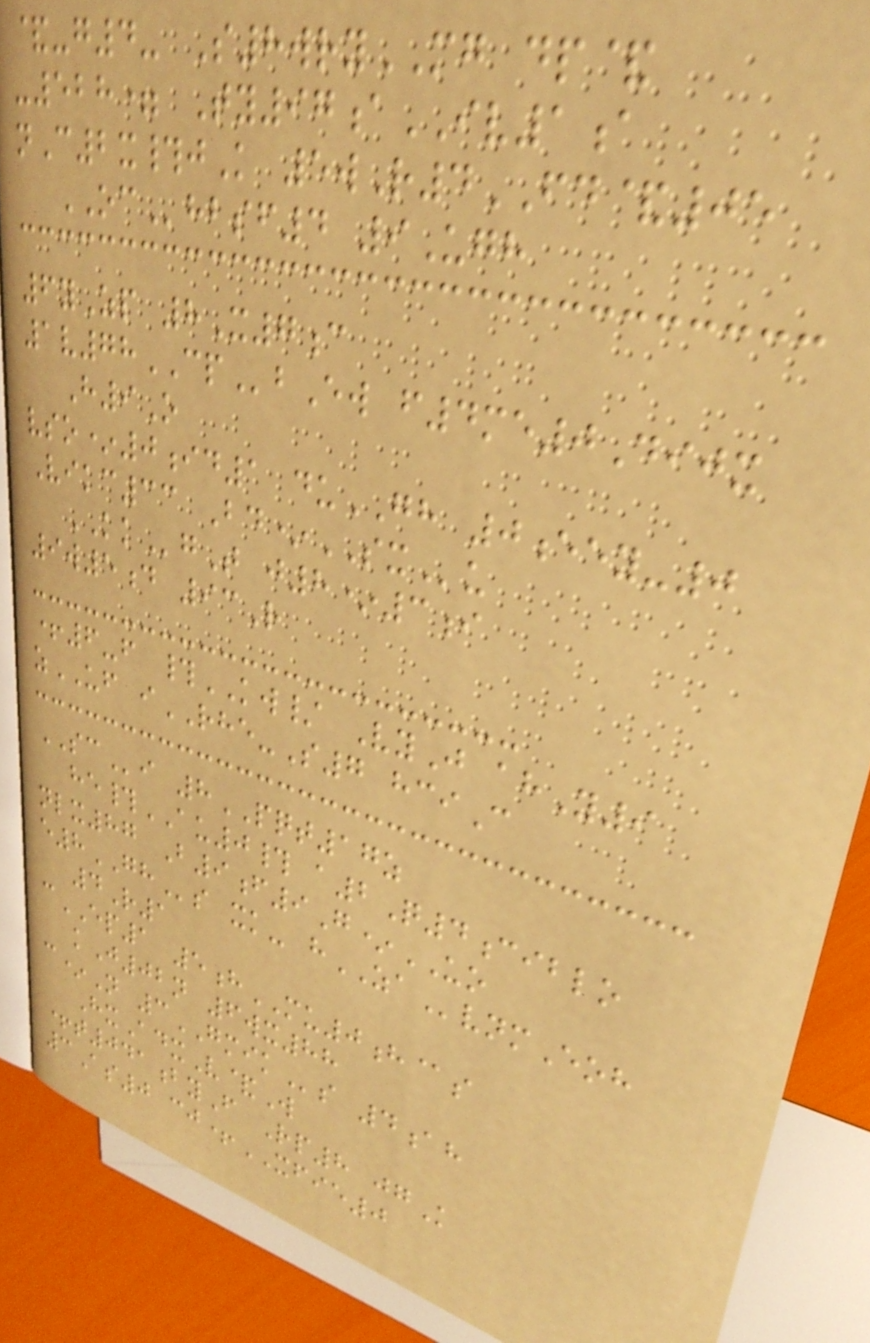&-g4- S8wryMG dp&
-528= Ty97aIV1a
nC2x#jK 5wR4FD&05
OChbsf4 9Ugh
6yZp 8X7c
1v78CPbEw f4me0Dijx
H9O
vso*0id1 duGH 0eey-0
Vikc33 Bd*SXu
KKgT j8*3i
9w5d 93R
+6-f #KW/ VyJ ahY9
zUF iRHE-S7 hciC
SCi 8PQT17z
he#AU0# a2Q4ciblo
nlx87 B9f9G*UO
e8GHs xk- hZAvnmEoh
4R1
cEP1 5hMU0h@s
kJ02n 6wx88
c*N 3GMIKs 4ah
HxAdxV&W
+t041byF Rp8 jgK
3As0 cj+XFIE0
